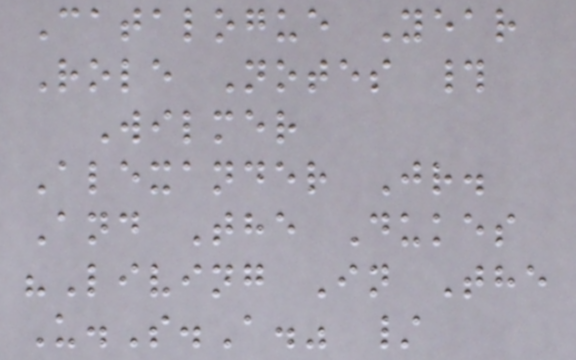Catalogue Year
Role Notes #
Wilmer
Alexander Jr.
And The Dukes
"Living In The
U.S.A." /
